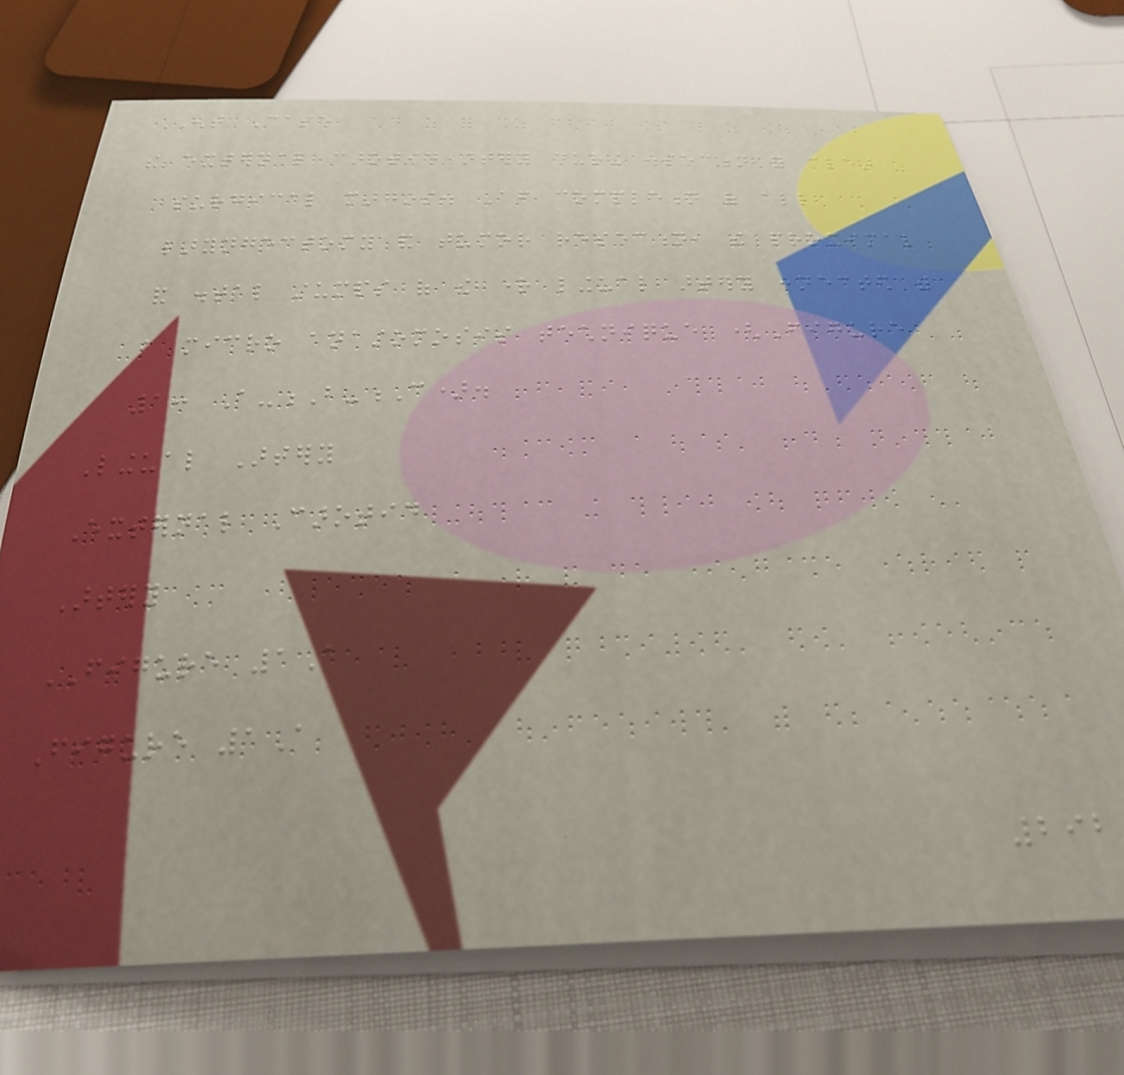ENT Case
the external carotid artery during dissection for clear
surgical margins. After completion of all
laryngectomy and tumor resection, the proximal
and distal stumps of the right lingual artery connected with
a micro anastomosis technique (Figure
1: A-B-C).
Lingual Artery
External Carotid
Artery
FIGURE 1A
Figure 1A
292
